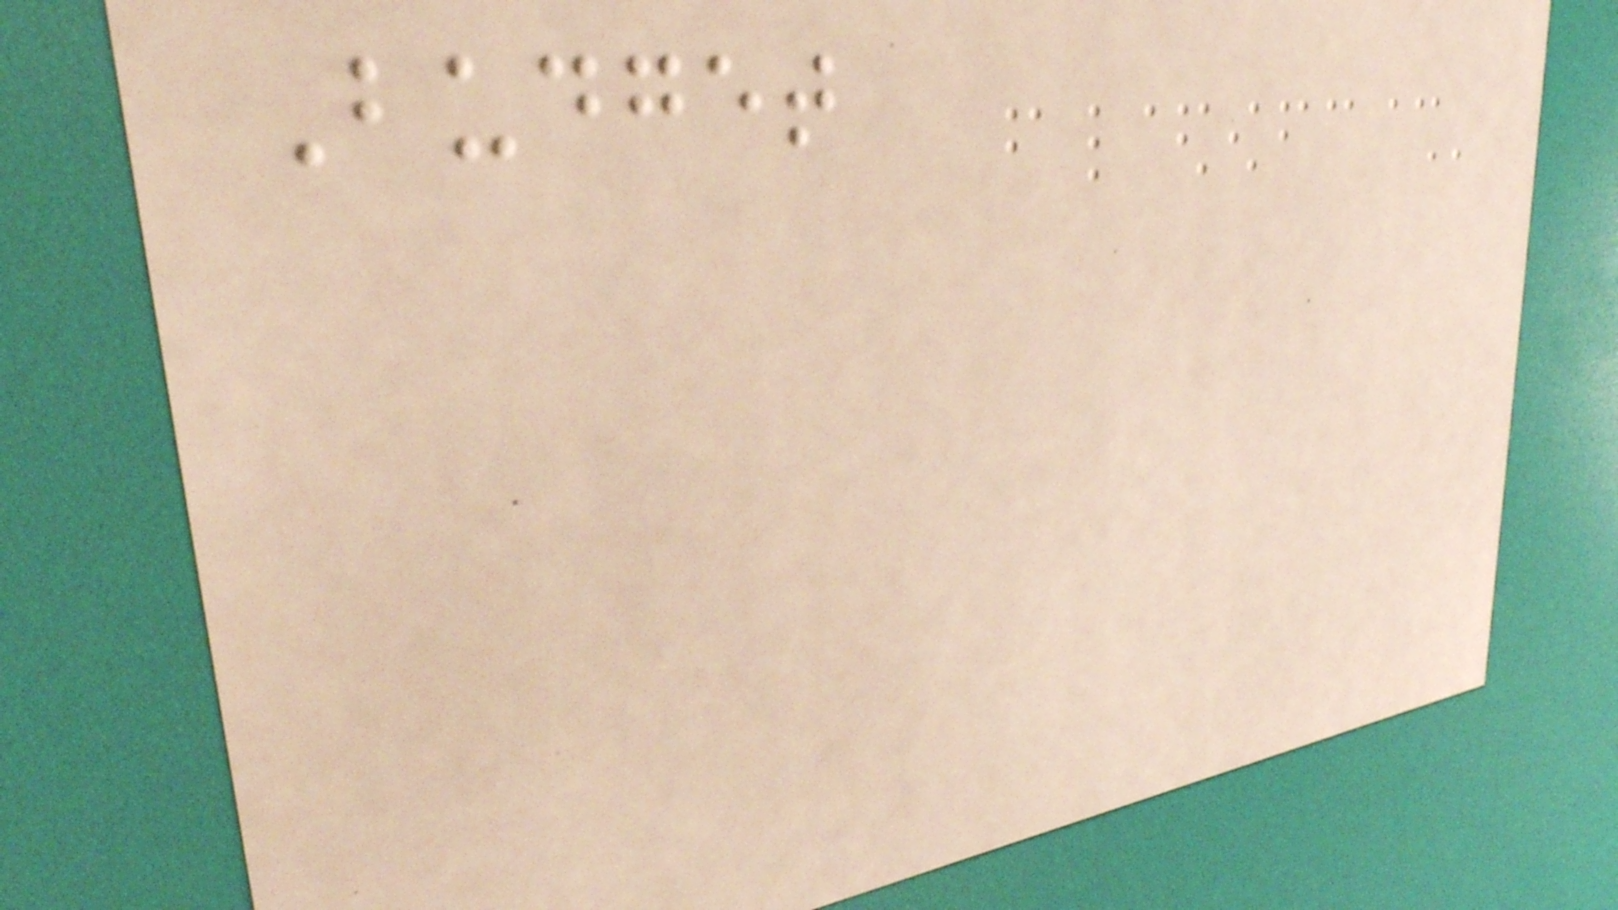Budget
